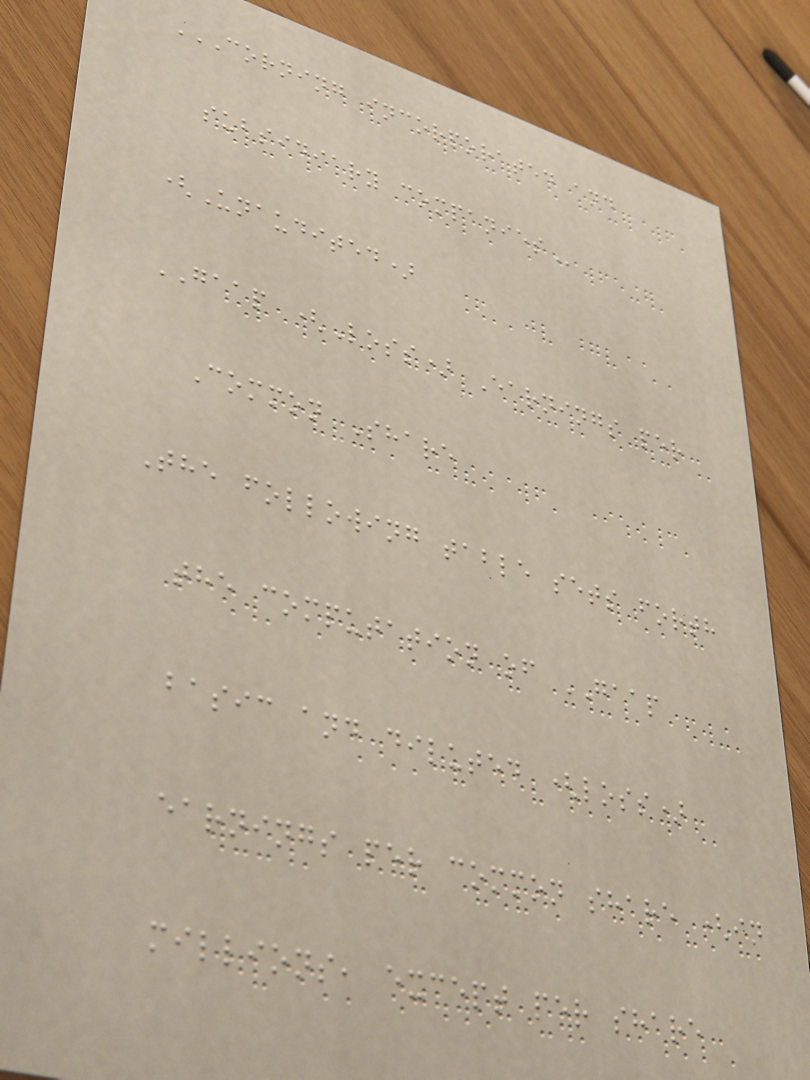CORNING INCORPORATED AND
SUBSIDIARY COMPANIES
(Unaudited)
GAAP (Loss) Earnings per
Common Share
The following table sets forth
the computation of GAAP
basic and diluted (loss)
earnings per common share (in
millions, except per share
